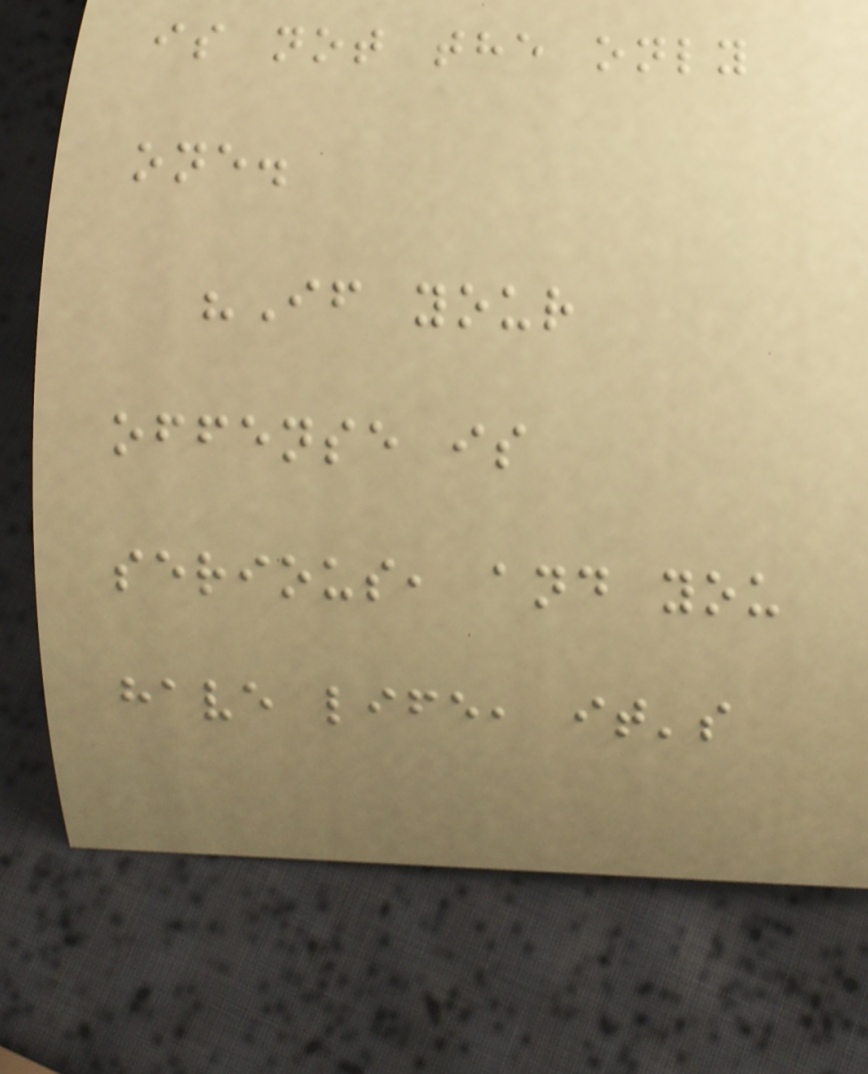is not the only
one.
"If your
offense is
serious, and you
have life, it's
